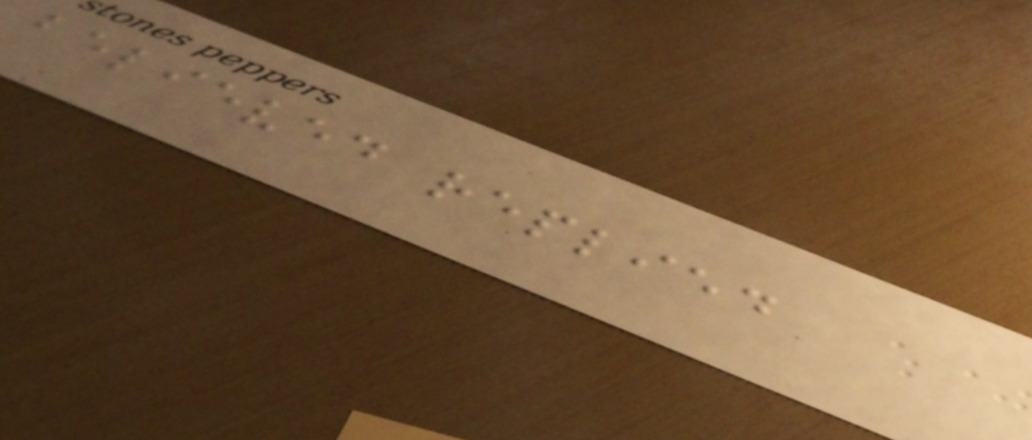believed replied
